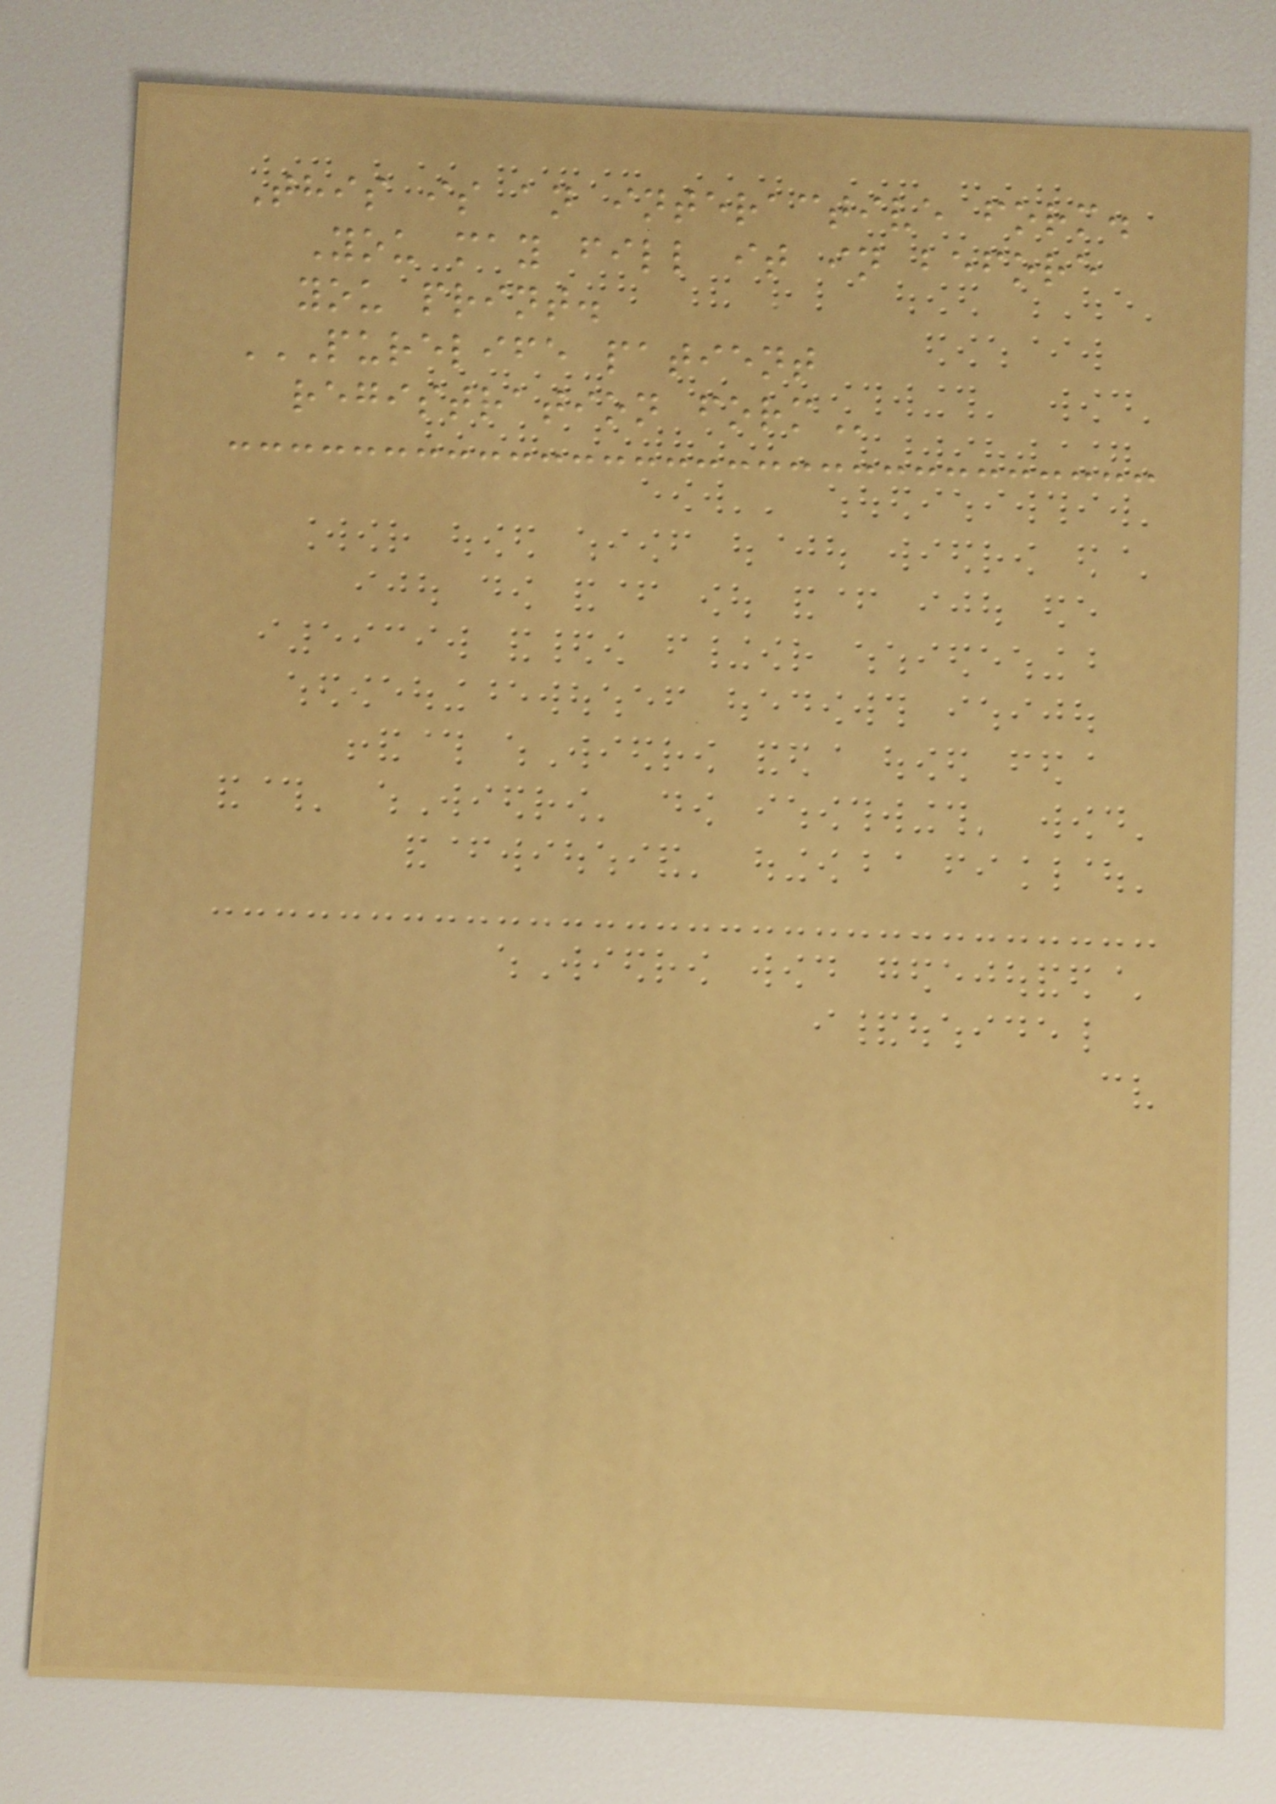This is an interactive form.
You may fill it in before
you print.
PURELIFE PATIENT
REGISTRATION FORM
